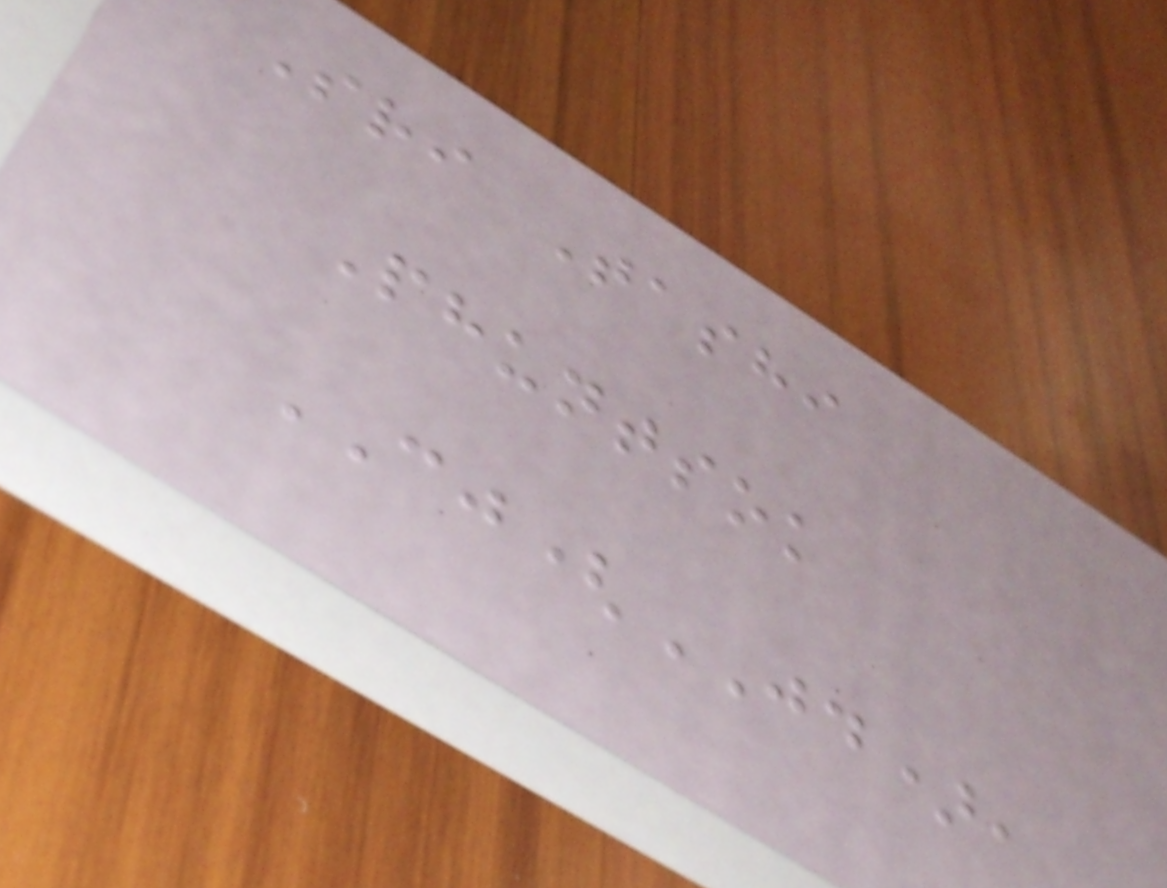Sri Tashi
Phuntsok
CJ(JD),
